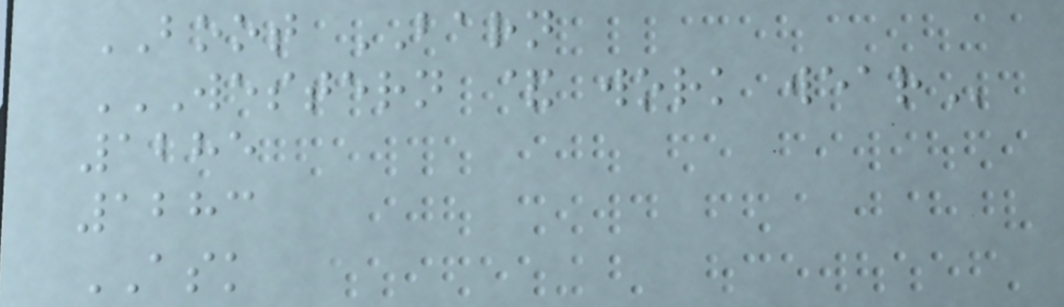BOOT BARN
WESTERN & WORK WEAR
1285
1283
ASK
